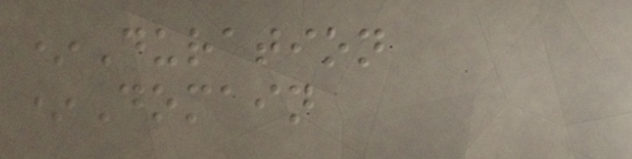*Duration
*Domain
